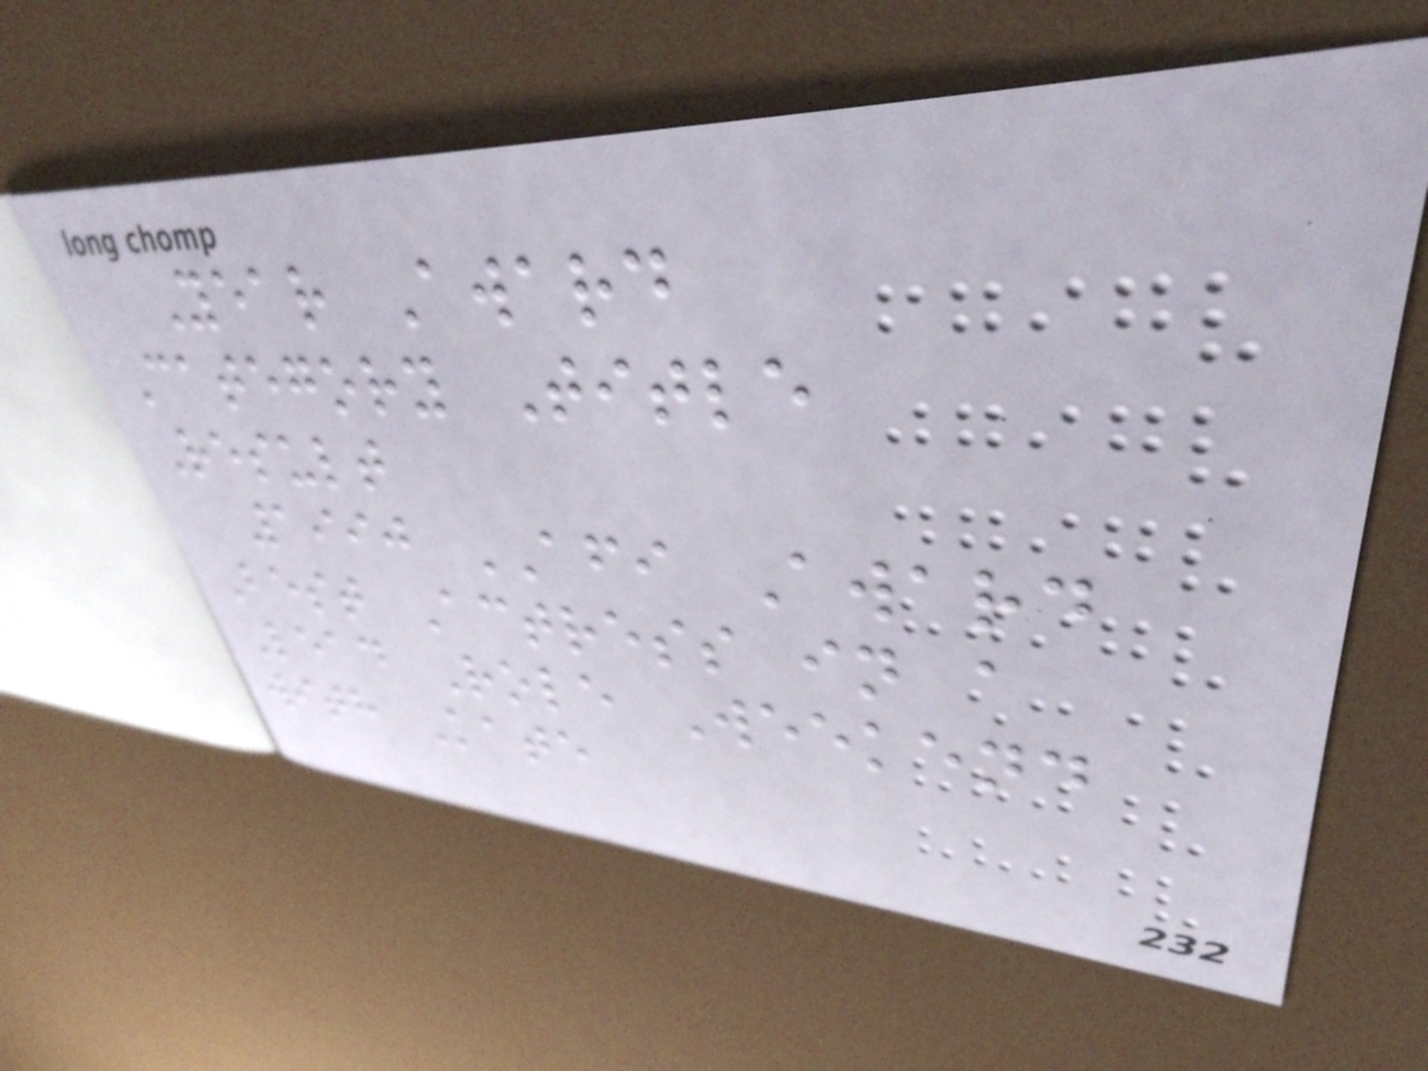Year Award
Category Title
Result
1990 AFI Award
Best Actress in a
Lead Role Weekend
with Kate
